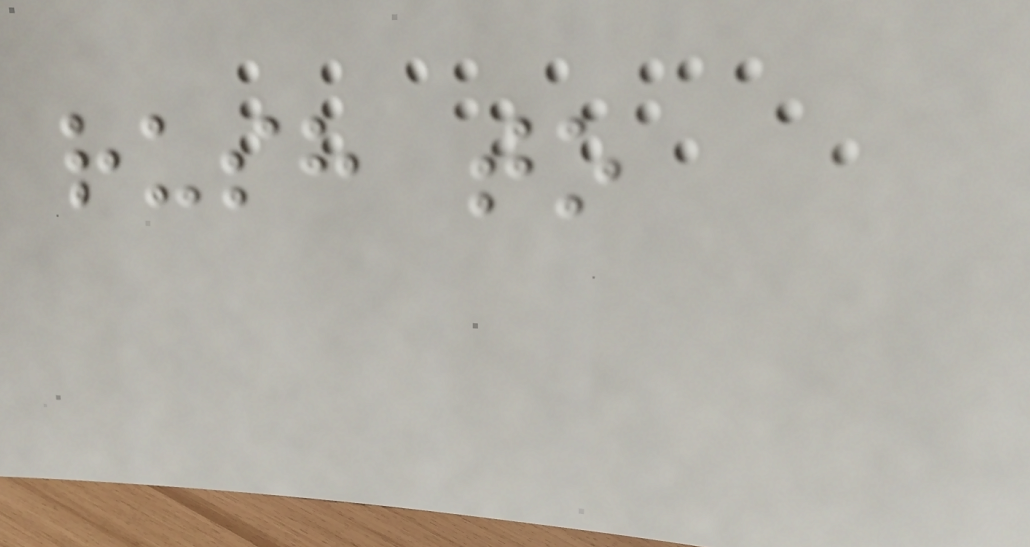rush to
